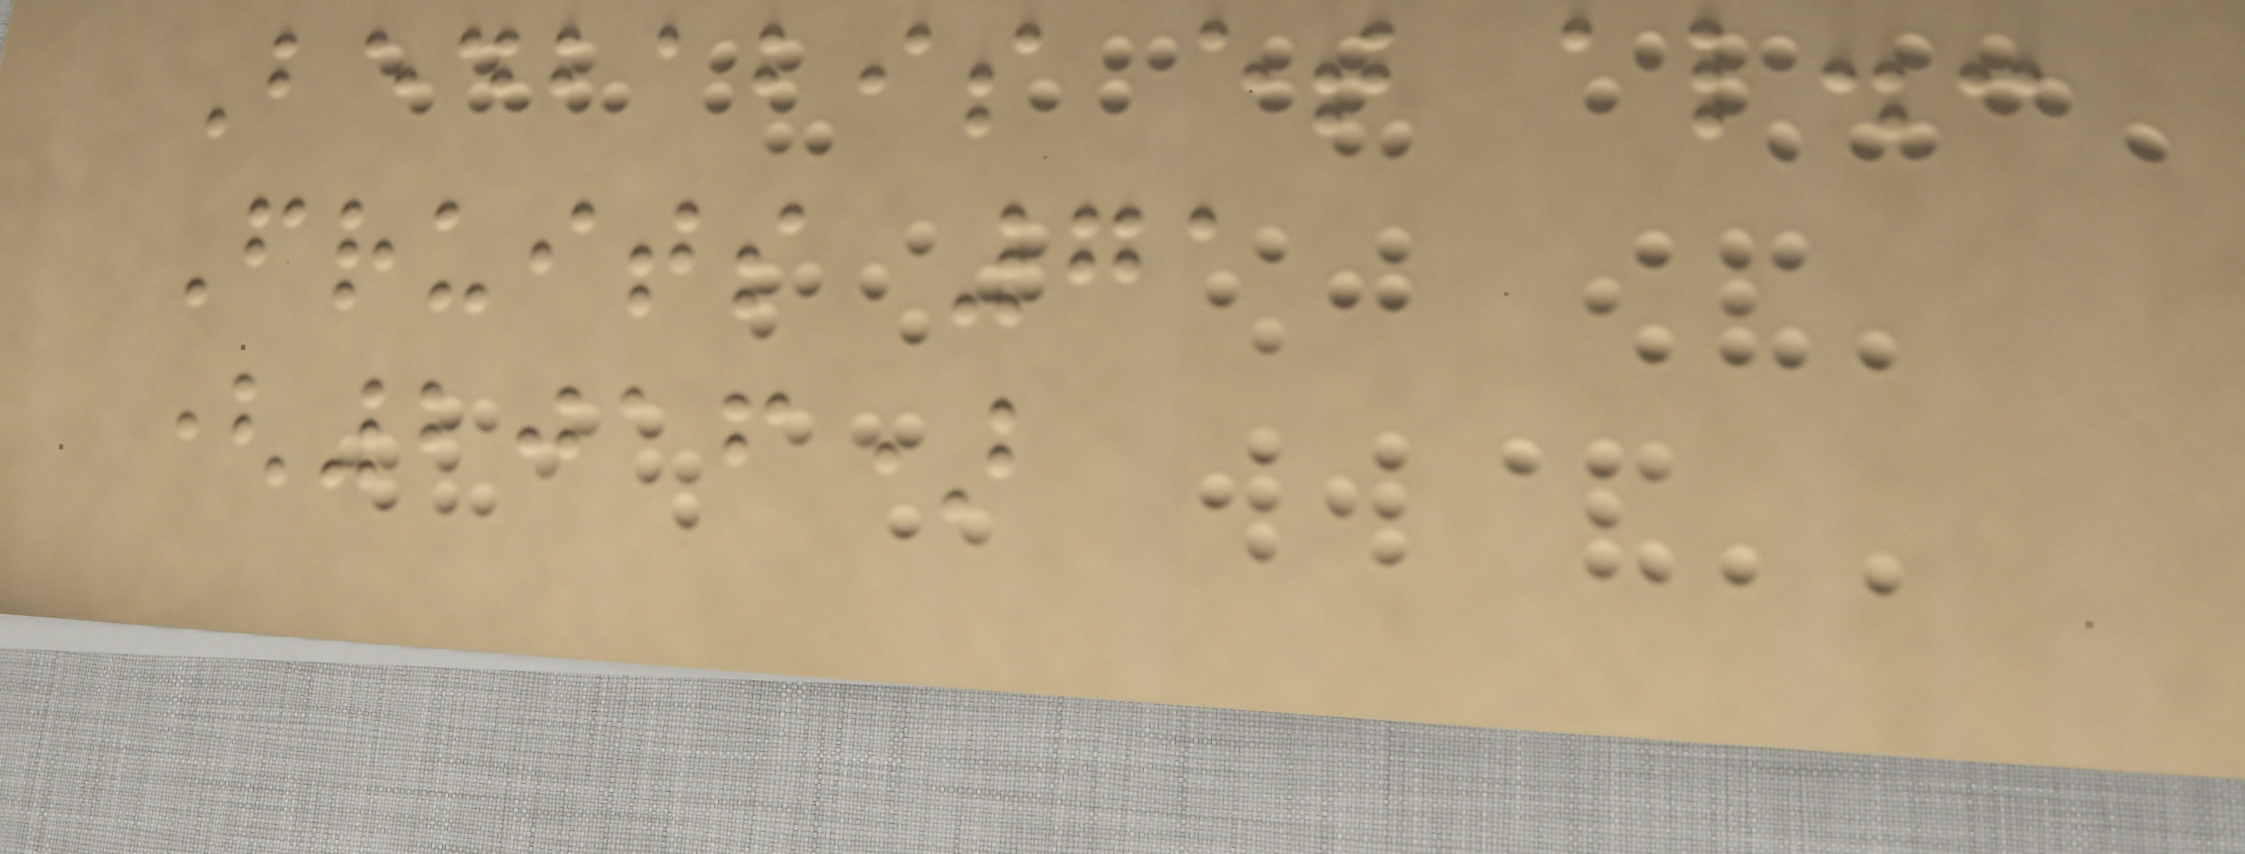Bedbabis et al.:
Fruits 71
(2016)
